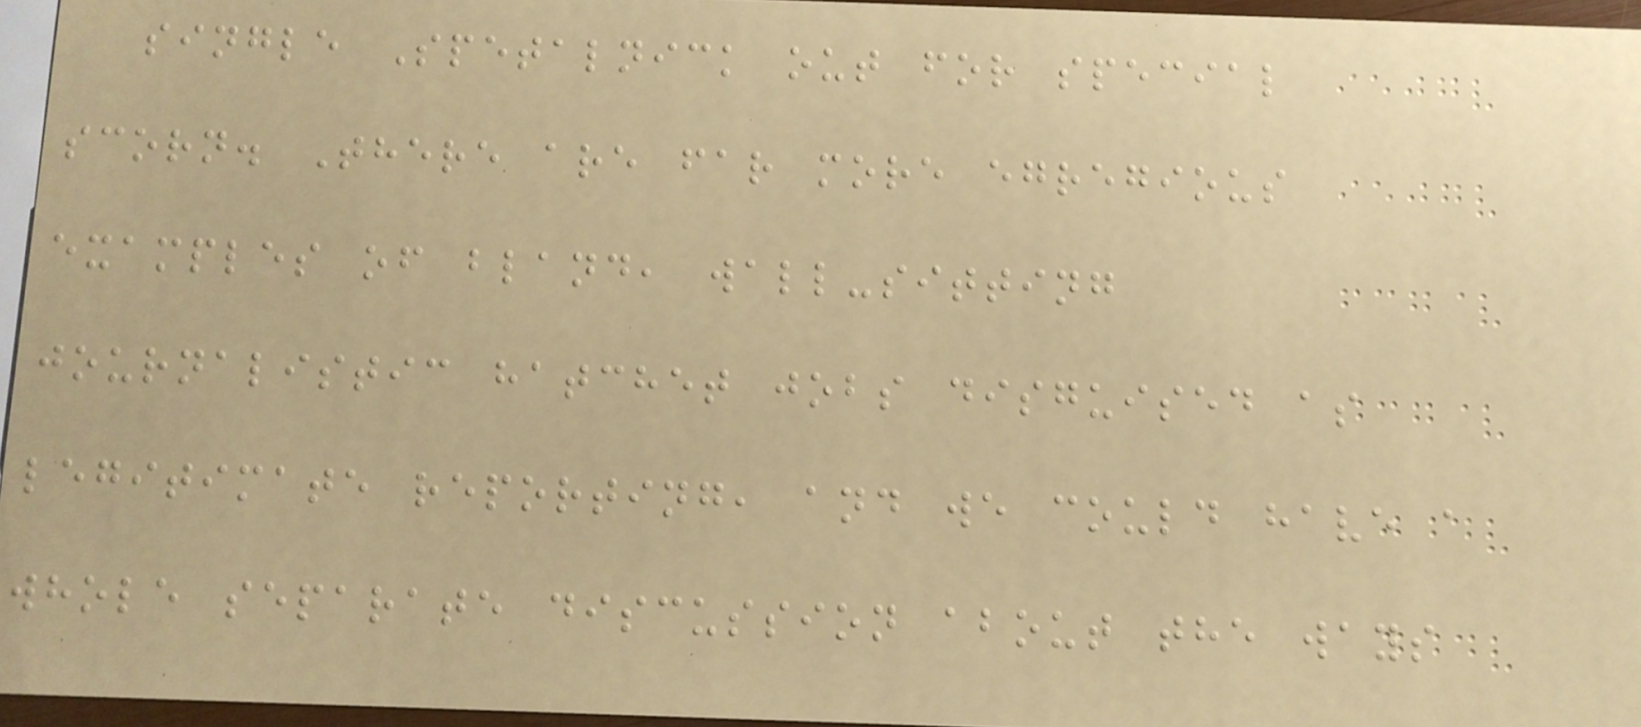single Spetalnick out for special
scorn. There are far more egregious
examples of bland, wall-sitting
journalistic hatchet jobs disguised as
legitimate reporting, and we could have a
whole separate discussion about the ways
